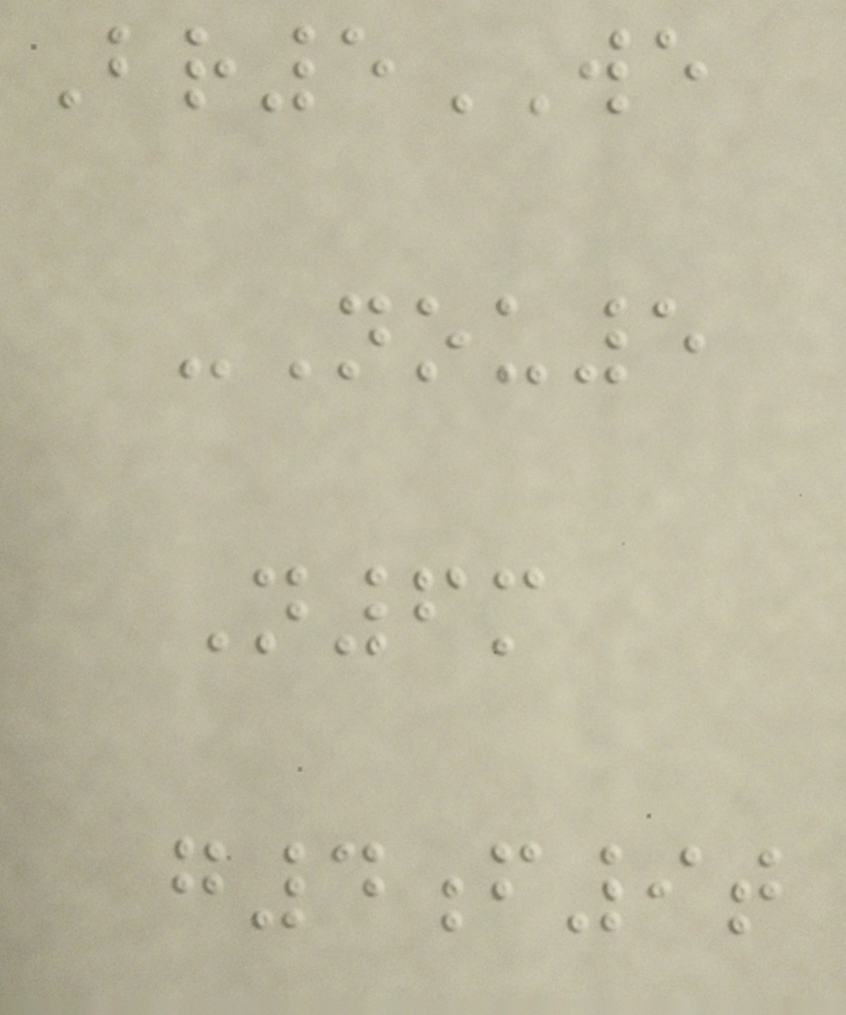Br5WE
-Nou5
N6m
g4f9t
